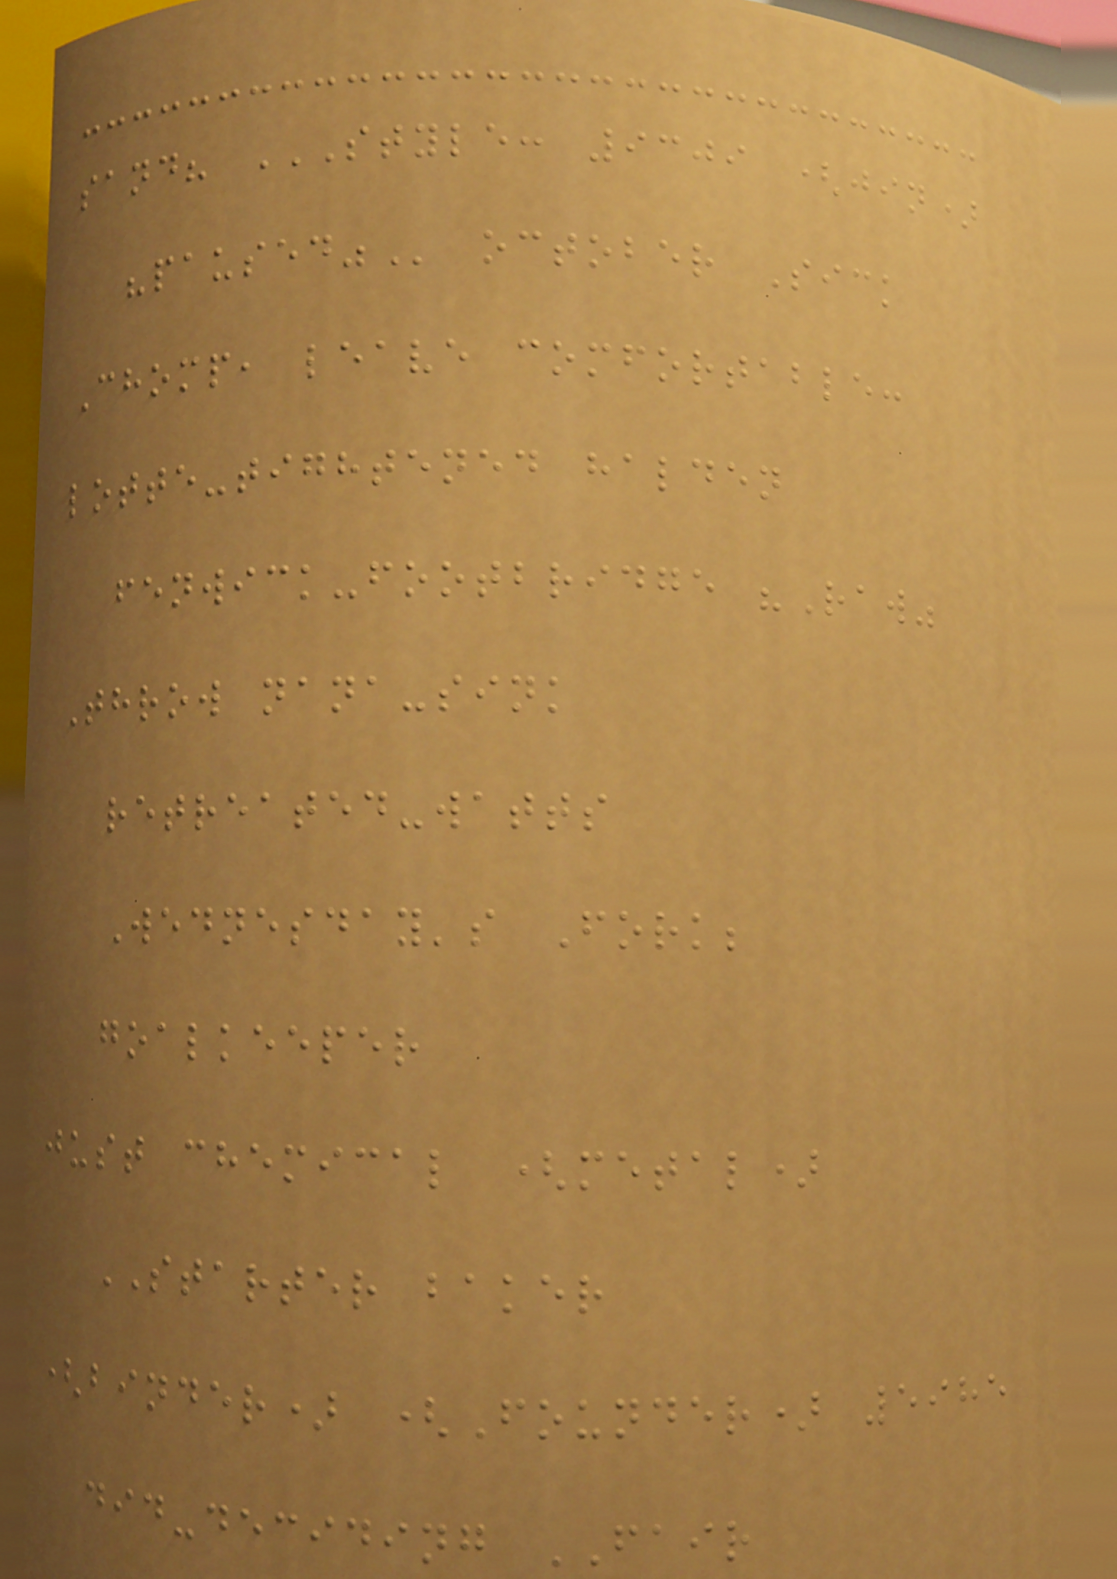sand? STYLE: 9309 (JIN)
"PAUSED" october Sick
Chomp, leave comfortable:
lotte-tightened halden
fenwick-footbridge "Raw"
Throw nana-sink
retreated-watts
Wednesday's Fork;
goalkeeper
just chemical (metal)
STARTER baker
(binder) (Founder) 5985
did-deciding FAIR
